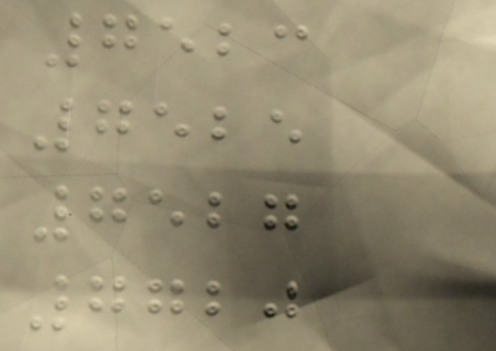7523
7525
7527
7720
